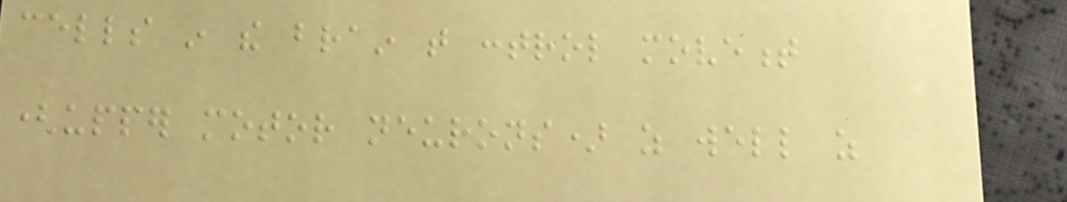cells in the brain that control movement
(upper motor neurons) as well as
